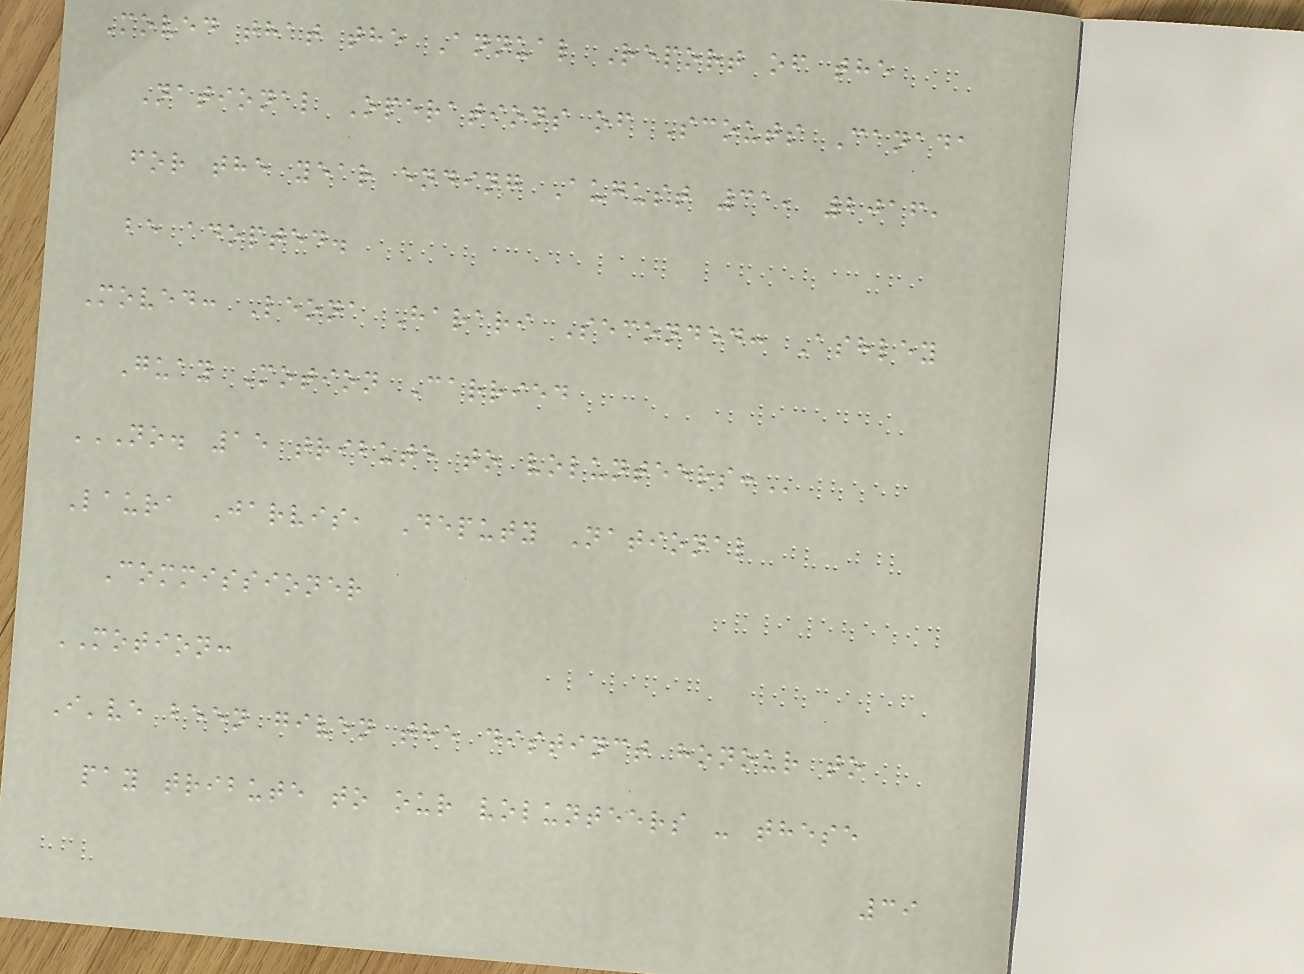Moved that the Annual Report of the
National Operations of Scouts Canada
for the year ending August 31, 2016,
be adopted.
Moved: Leona Harari Seconded: Ashley
Guay Motion Carried
NO. 15 TRIBUTE TO VOLUNTEERS:
Laura Jarvis, Deputy National
Commissioner
MOTION:
I've been given the distinct honour to
pay tribute to our volunteers - these
39
